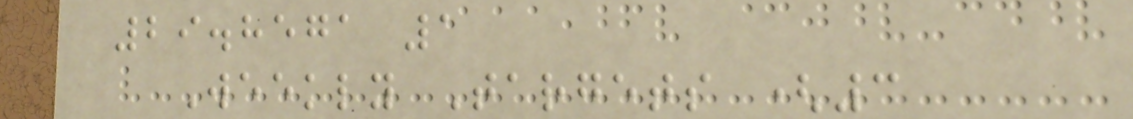29.8571 1
Weekly Targets (3
